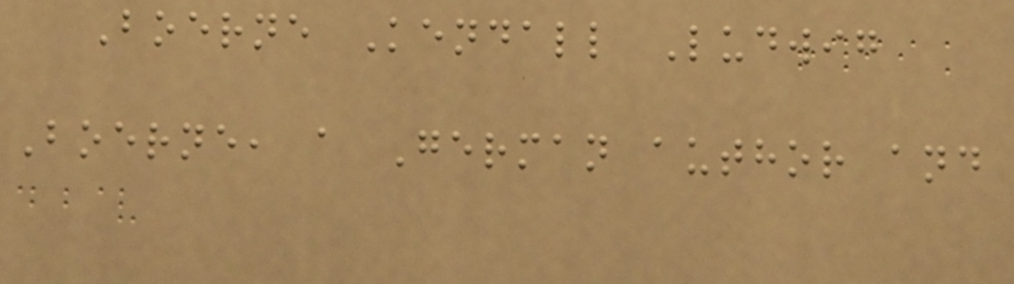Boerne Kendall Ludwig
Boerne, a German author and
